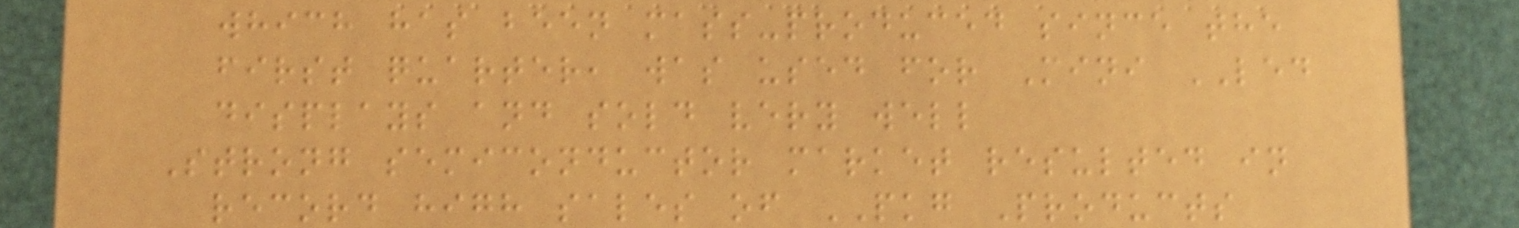which has been mass-produced since the
first quarter, was used for Mini LED
displays and sold very well
Strong semiconductor market resulted in
record high sales of PKG Products
